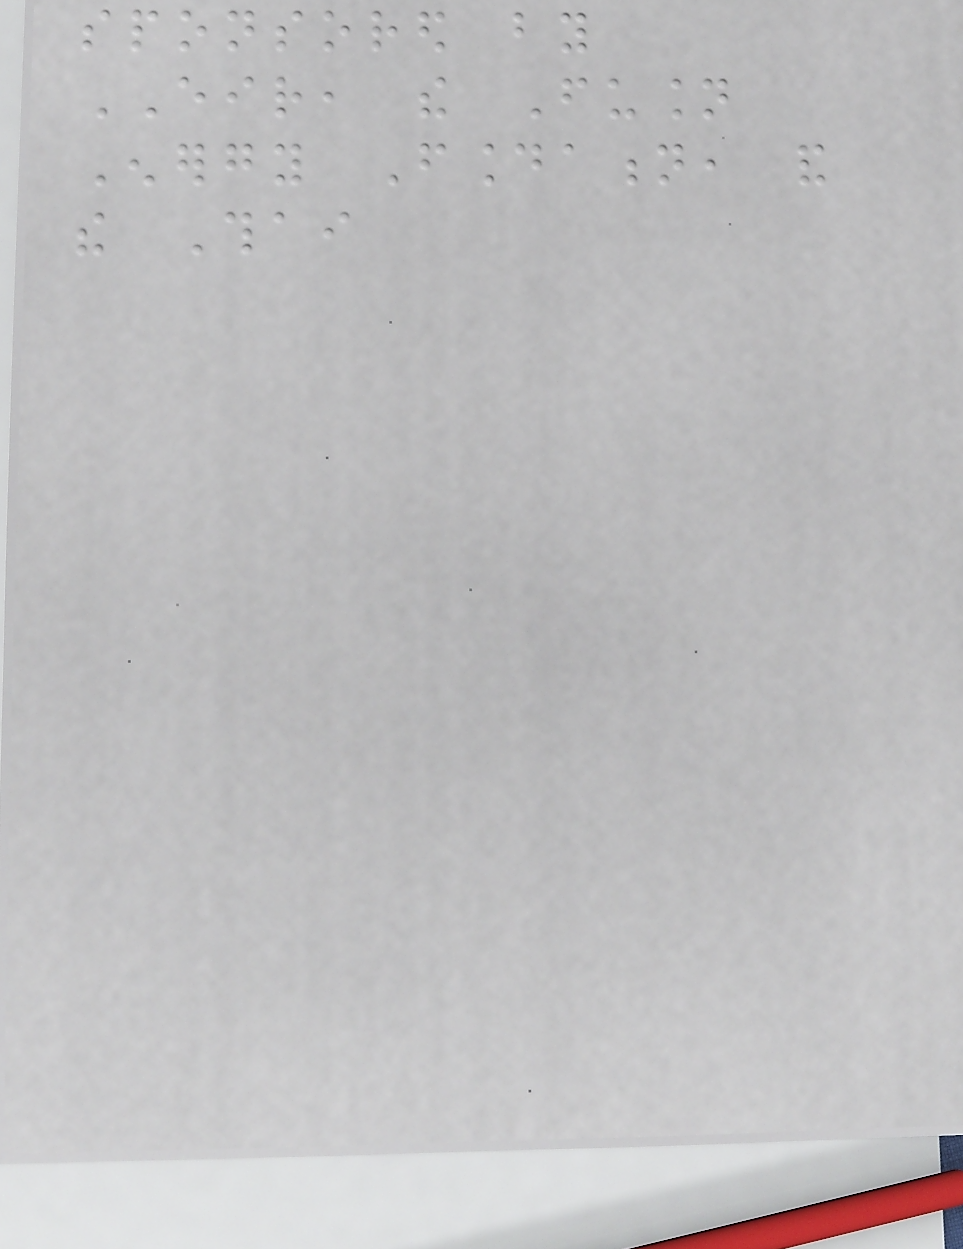sponsored by
EIR, the Fusion
Energy Foundation, and
the Thai
